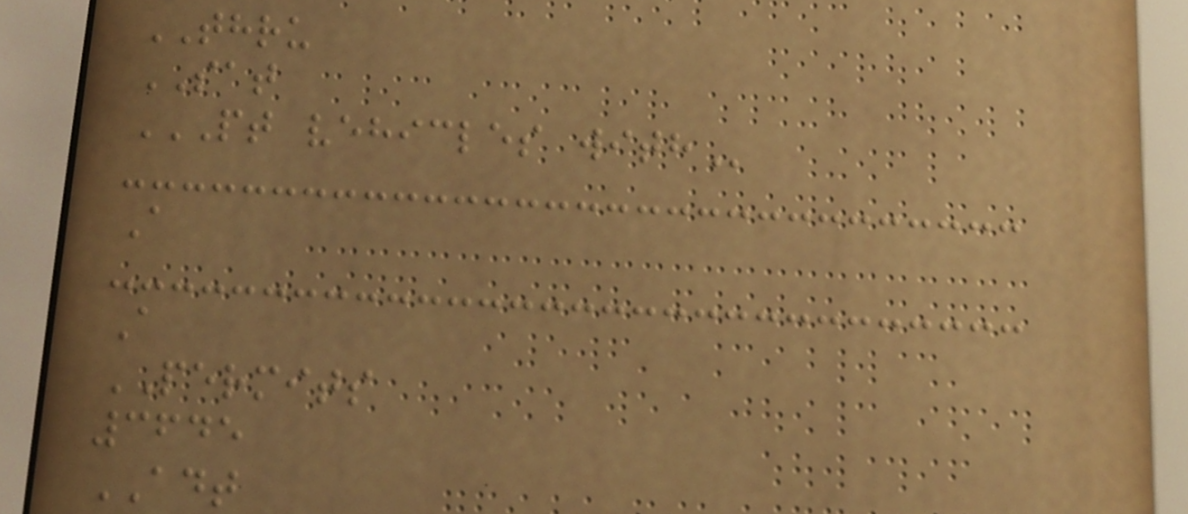THRU
SAT
PT VEHICLES WITH
A
A
PERMITS
3645
ADT
